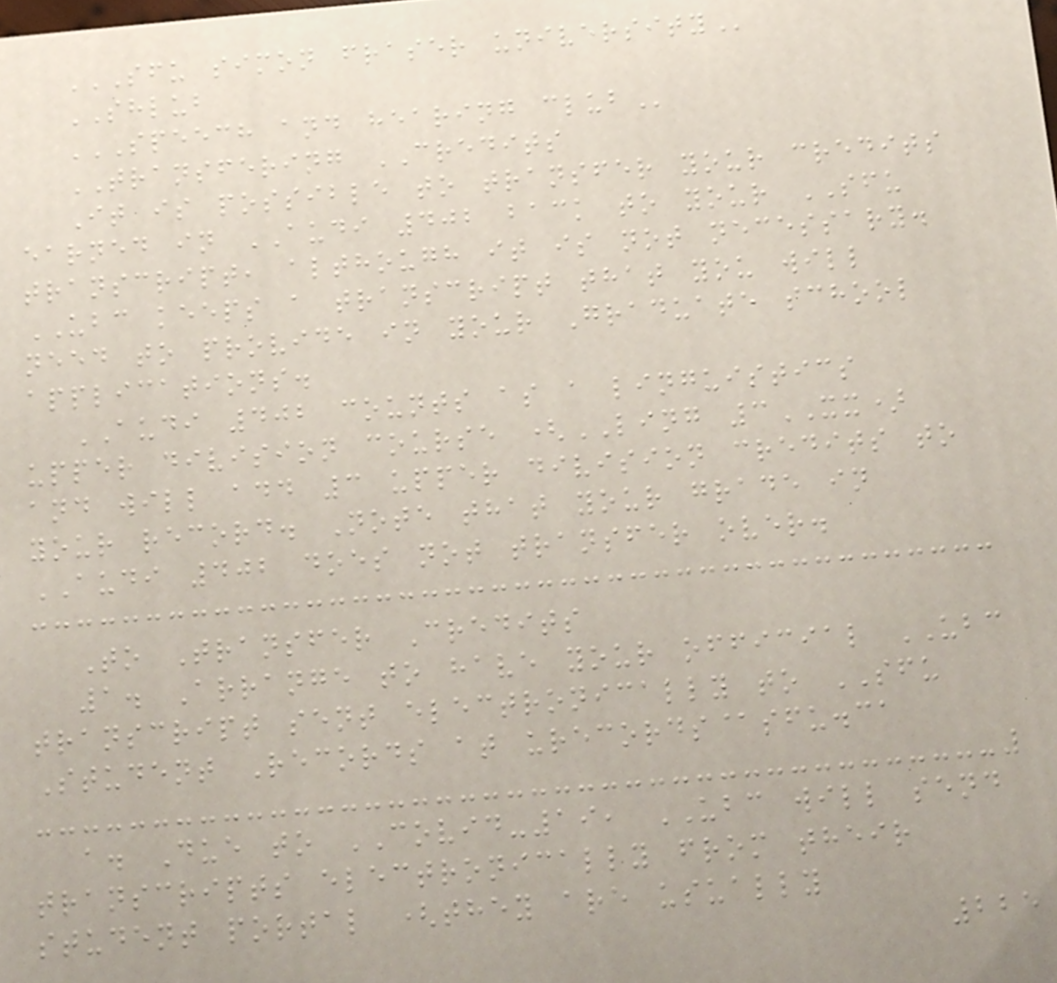SFU SIMON FRASER UNIVERSITY
SHLUB
SPEECH AND HEARING CLUB
TRANSFERING CREDITS
It is possible to transfer your credits
earned in AUDI 402 back to your SFU
transcript, although it is not necessary.
UBC keeps a transcript that you will
need to provide in your Graduate school
applications.
AUDI 402 counts as a linguistics
upper division course (LING 3XX)
and will add 3 upper division credits to
your record. Note that your grade in
AUDI 402 does not transfer over.
To Transfer Credits
1. Arrange to have your official UBC
transcript sent electronically to SFU
Student Records at urecords@sfu.ca
a. Due to COVID-19, UBC will send
transcripts electronically from their
student portal (they are usually
225
